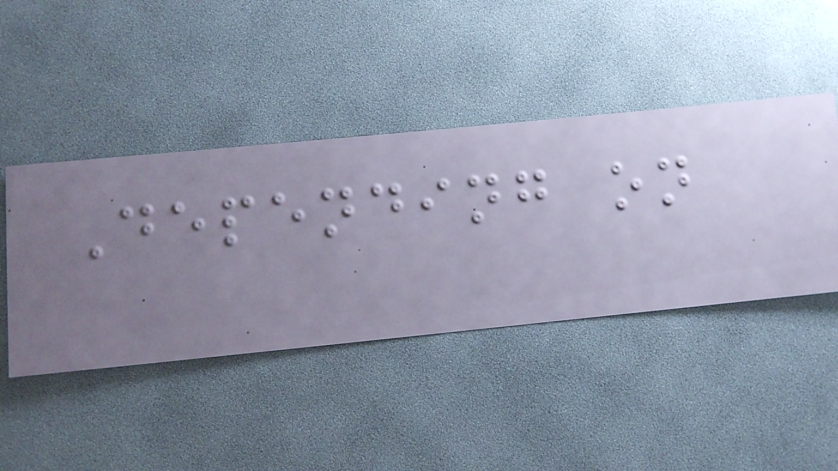Depending on
